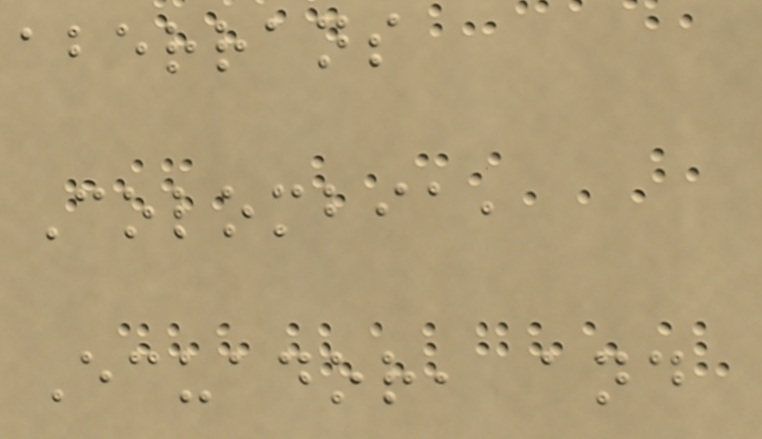aberrans
Colombia,
Ecuador, and
